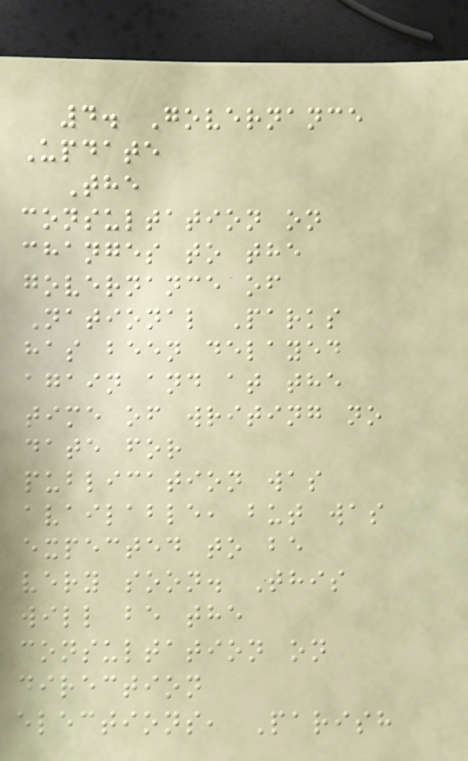4. Governance
Update
The
consultation on
changes to the
governance of
National Parks
has been delayed
again and at the
time of writing no
date for
publication was
available, but was
expected to be
very soon. This
will be the
consultation on
direction
elections, Parish
